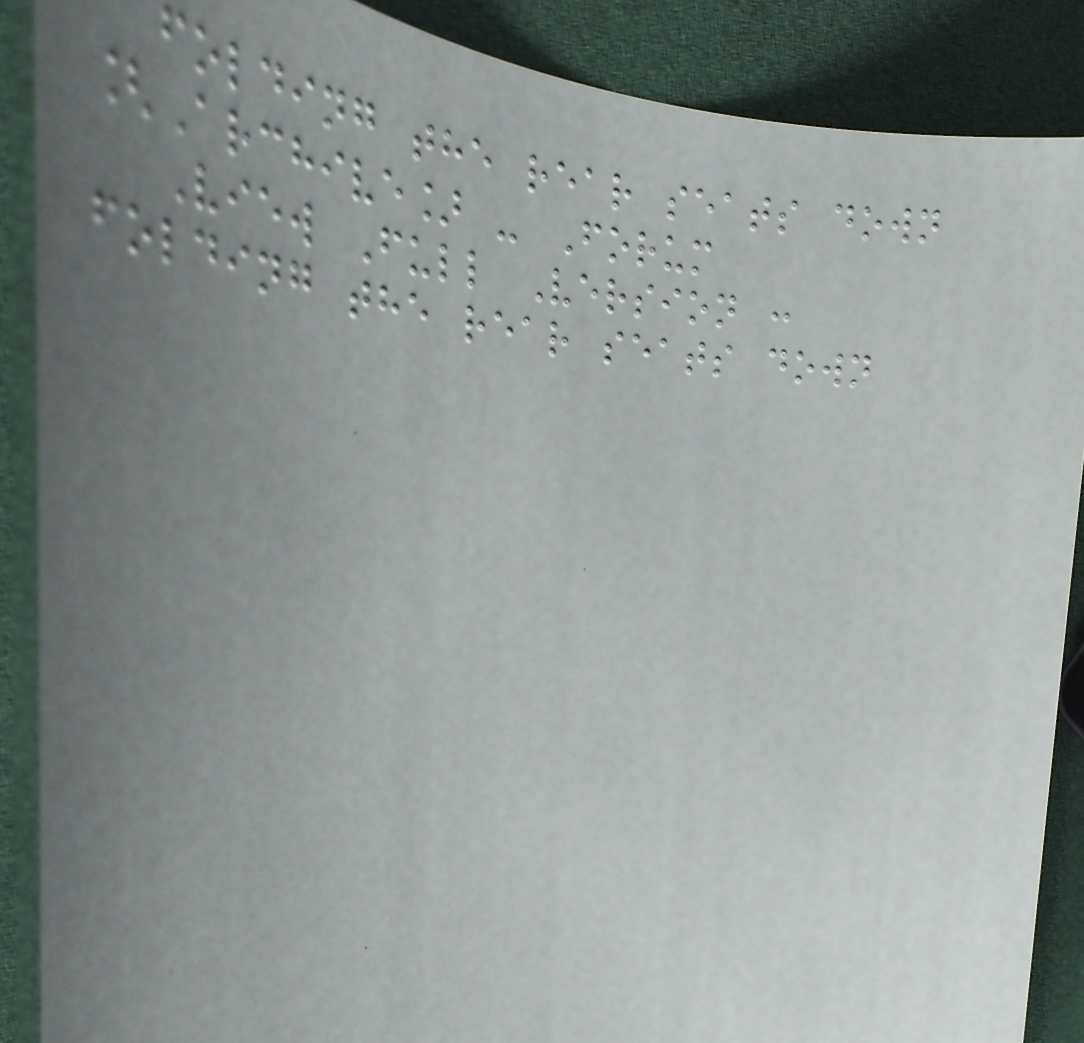folding the rear seats down
[Archive] - Forum
View Full Version :
folding the rear seats down
